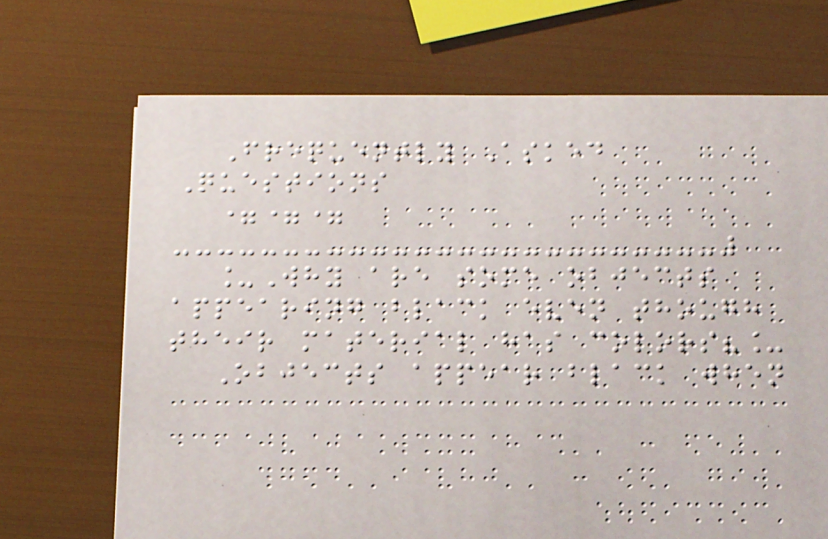Frequently Asked
Questions
===
_Why are some objects
appearing black even though
their material has colors?_
Objects appear black when
